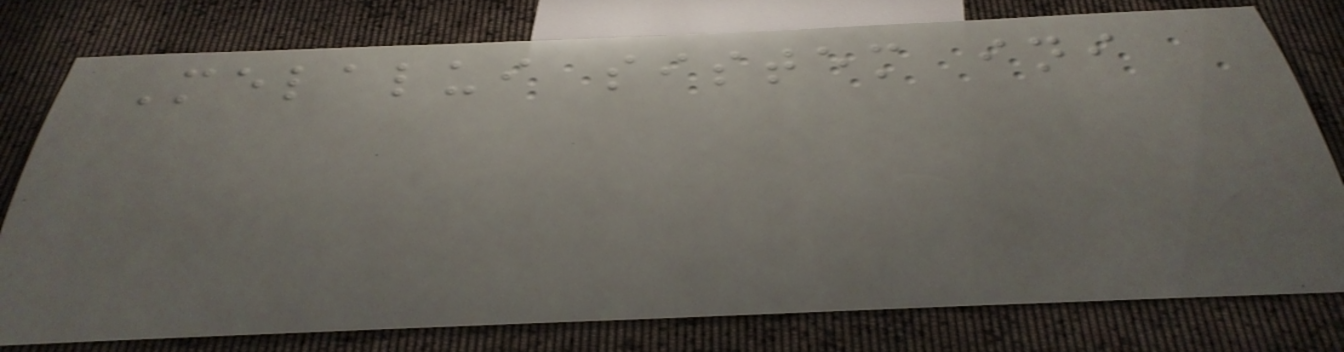Melalui sistem ini
